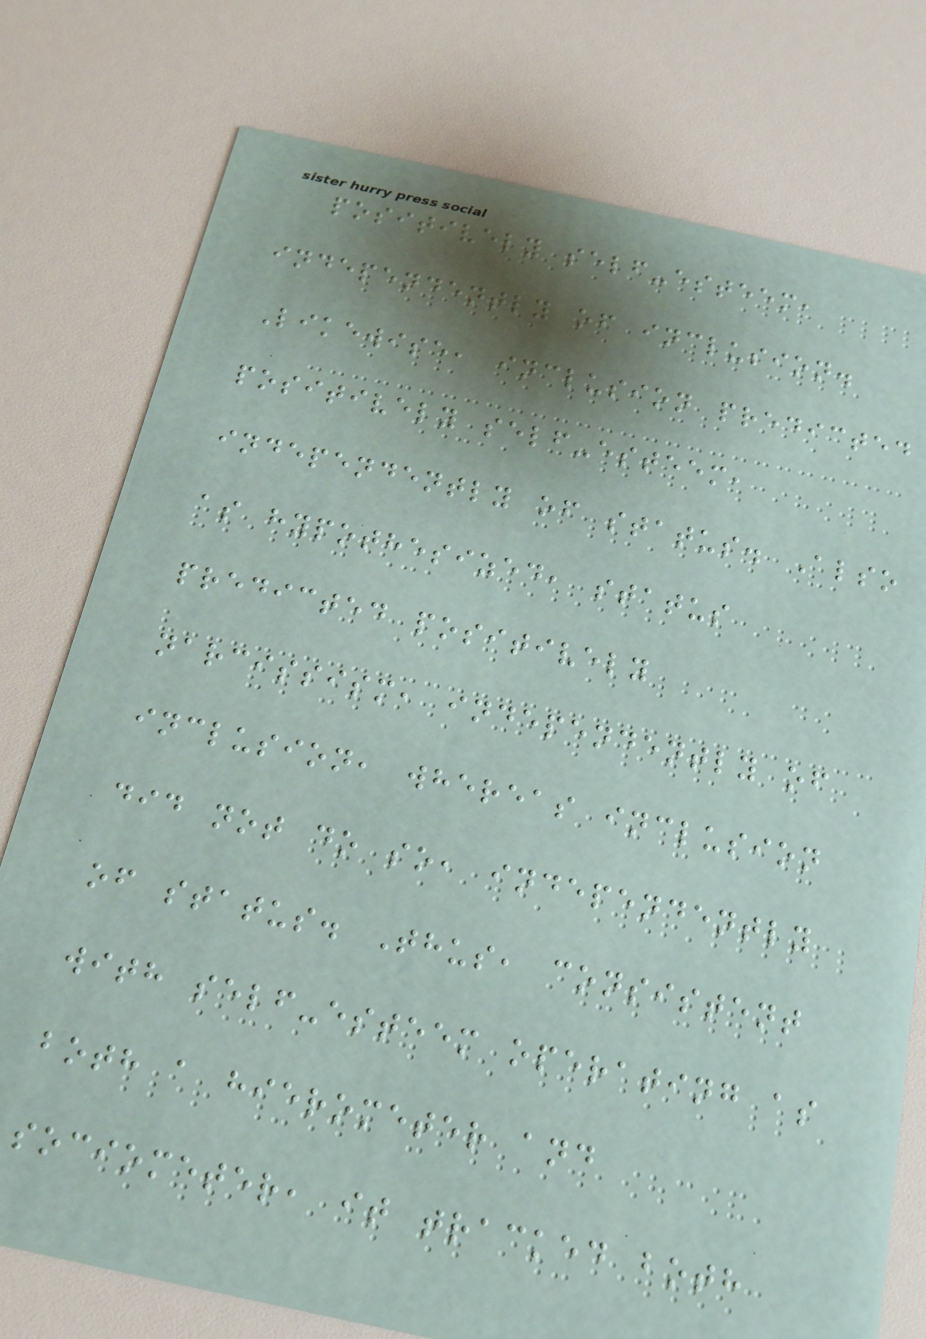positively self-esteem,
independently of inclusion.
Likewise, inclusion predicted
positively self-esteem,
independently of status. Also
as hypothesized, status
predicted positively
narcissism, independently of
inclusion, whereas inclusion
did not do so, independently
of status. Thus, consistent
with self-esteem operating as
both a hierometer and
sociometer, it tracked both
